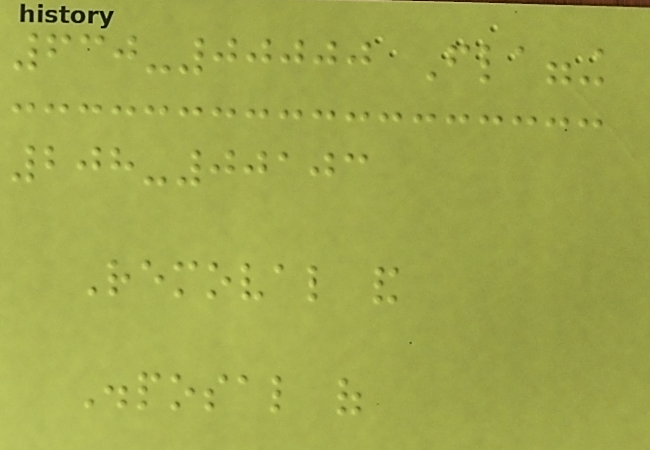630-00000 Flagging
208-00103
Removal and
Disposal of
